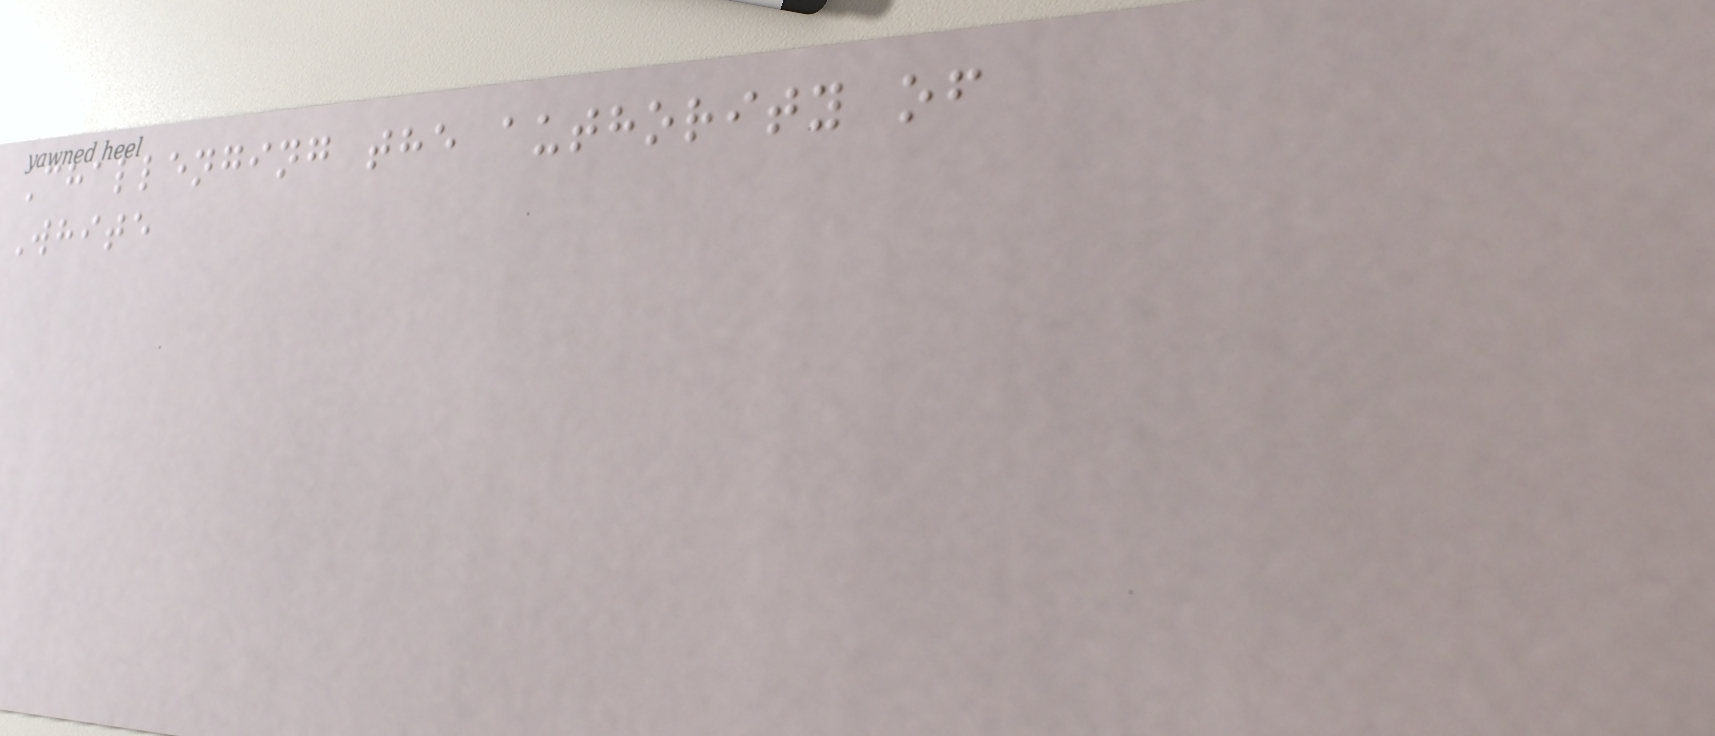Challenging the authority of
White
